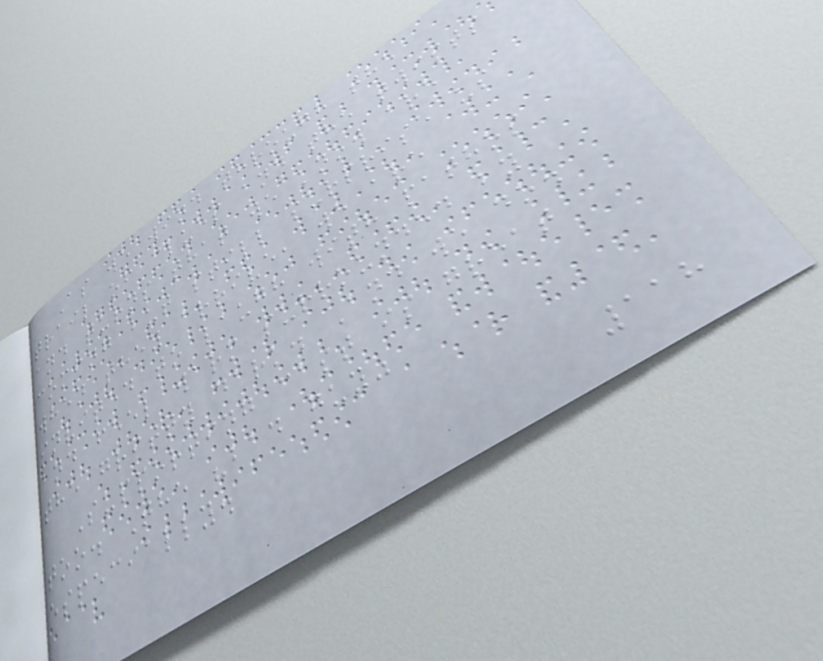As we wind through the
trail of clues and the twists
and turns that we know are
coming but still surprise us
when they arrive, we are
invited to laugh with pathos
and feel warm surrounded by
the gritty dark. And we do.
Supporting cast is great
too. The "bad guy"
especially.
118
